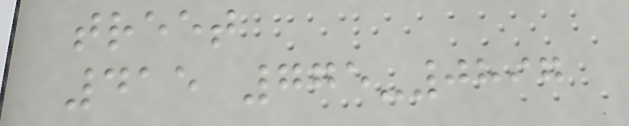treet
415 775-0897
